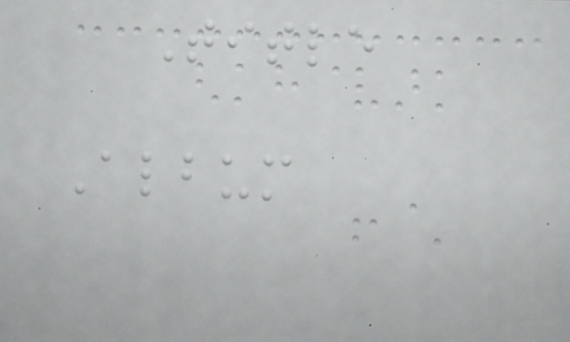Title
Album
